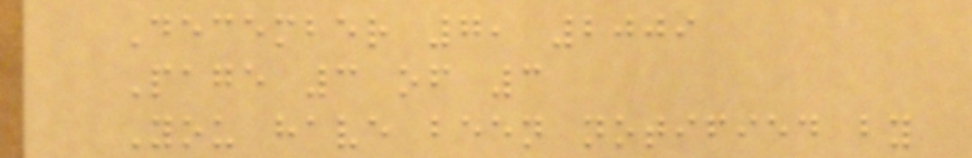December 7, 2009
Page 3 of 3
You have been notified by
